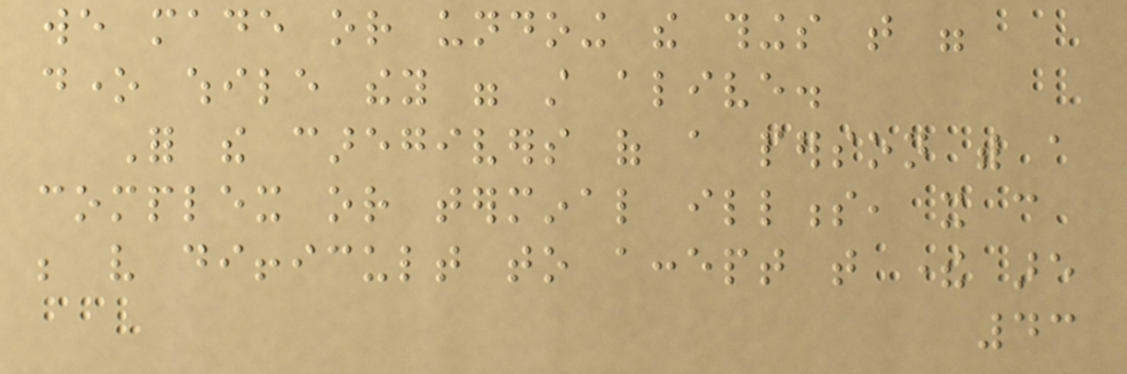we made or undoing the things that were
done while they were still alive.
For the caregivers of a person with a
complex or terminal illness, it can
be very difficult to accept that there are
43
